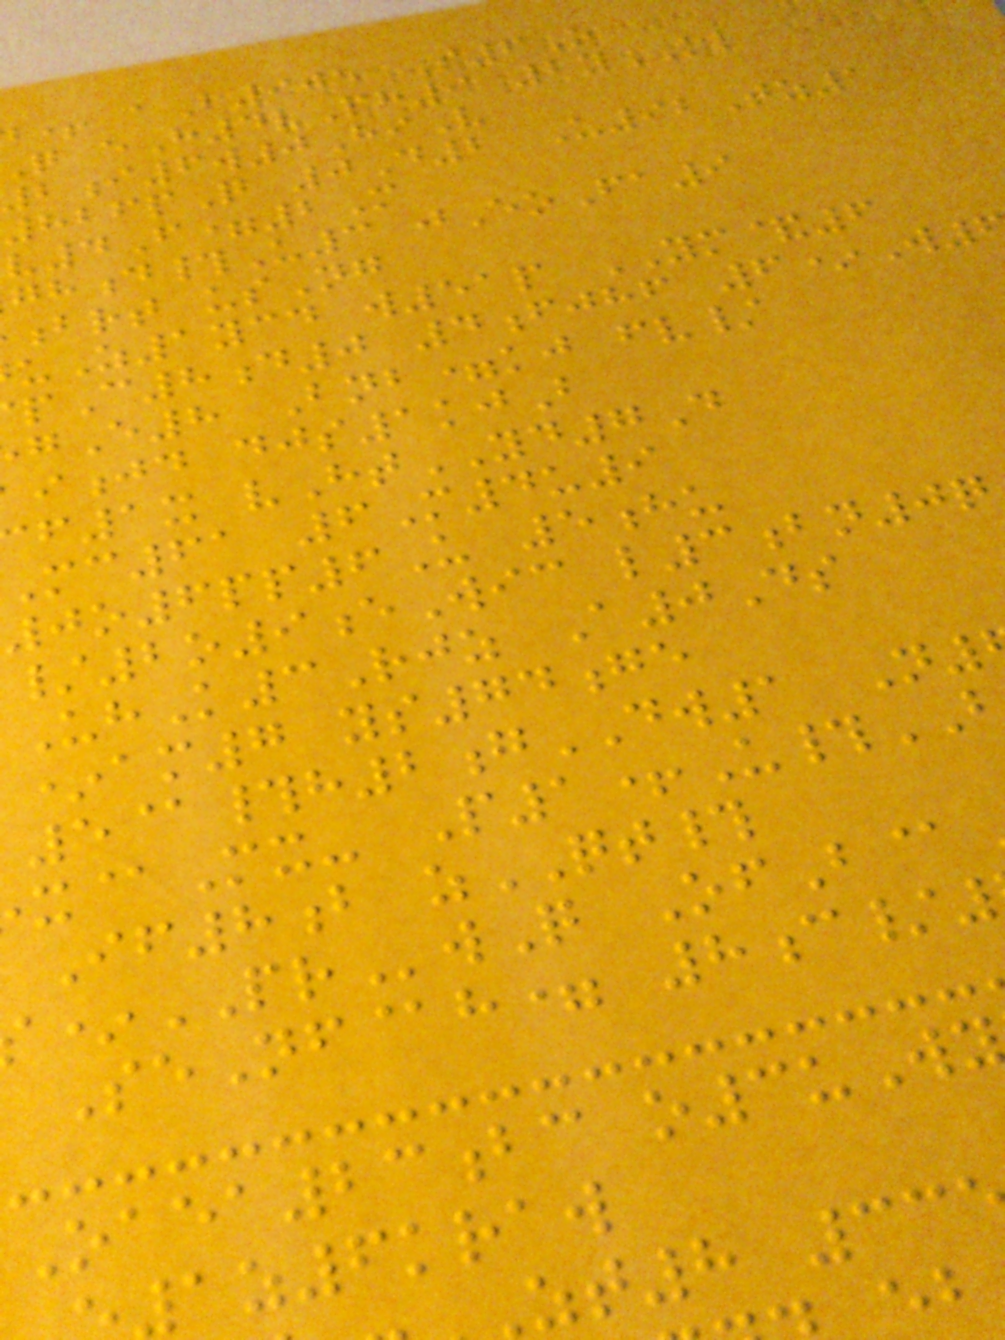+ aB905 S6O
q eH4vPh9 2yKL
i6w0HiV
826pQ 0D2 U92Tz1
v4F=2M
d#U3 jEoFa9
brt usNg
uZ1ycd w51p YM&6
pC8d0 4fjhf 6*W
gE8 Bnb=kj fv/
jd djs1kjB
f1x vHtYD7D
mc61 6M4u9
0o6pp6U 5hu
/2o9eWic l3bn0q
UhK3Rjz A0Ds
*am7 ys74ge
5@#h2gDW1 N
x@Mx- P1+U#
If8b zQT#
*PRwQ OfB@
SeNf@h= 8c/
Oaea23bc o3uWy
z6kraw
zt8 33
